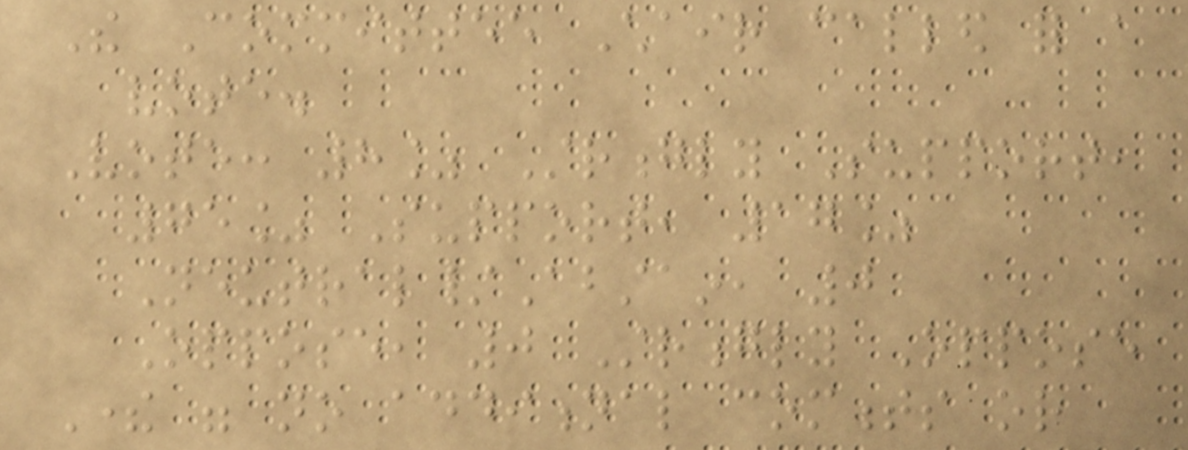The Committee Chair called for a
vote.
Vote: 8% Strongly Support,
75% Support, 17%
Neutral/Abstain, 0
Oppose, 0 Strongly Oppose
There were no additional comments or
